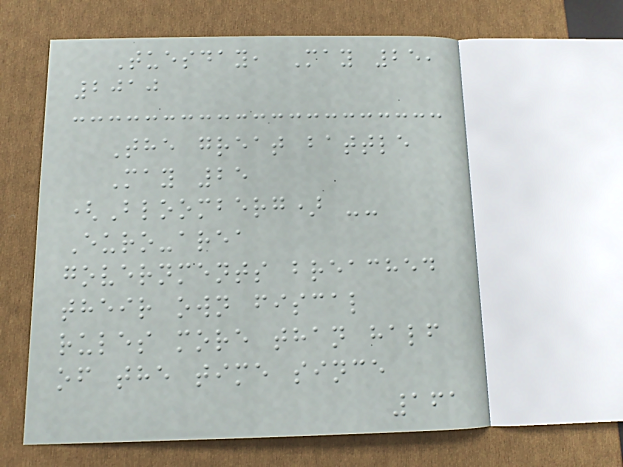Tuesday, May 25,
2010
The great battle
May 25
(Bloomberg) --
Euro-area
governments breached
their own fiscal
rules more than half
of the time since
161
